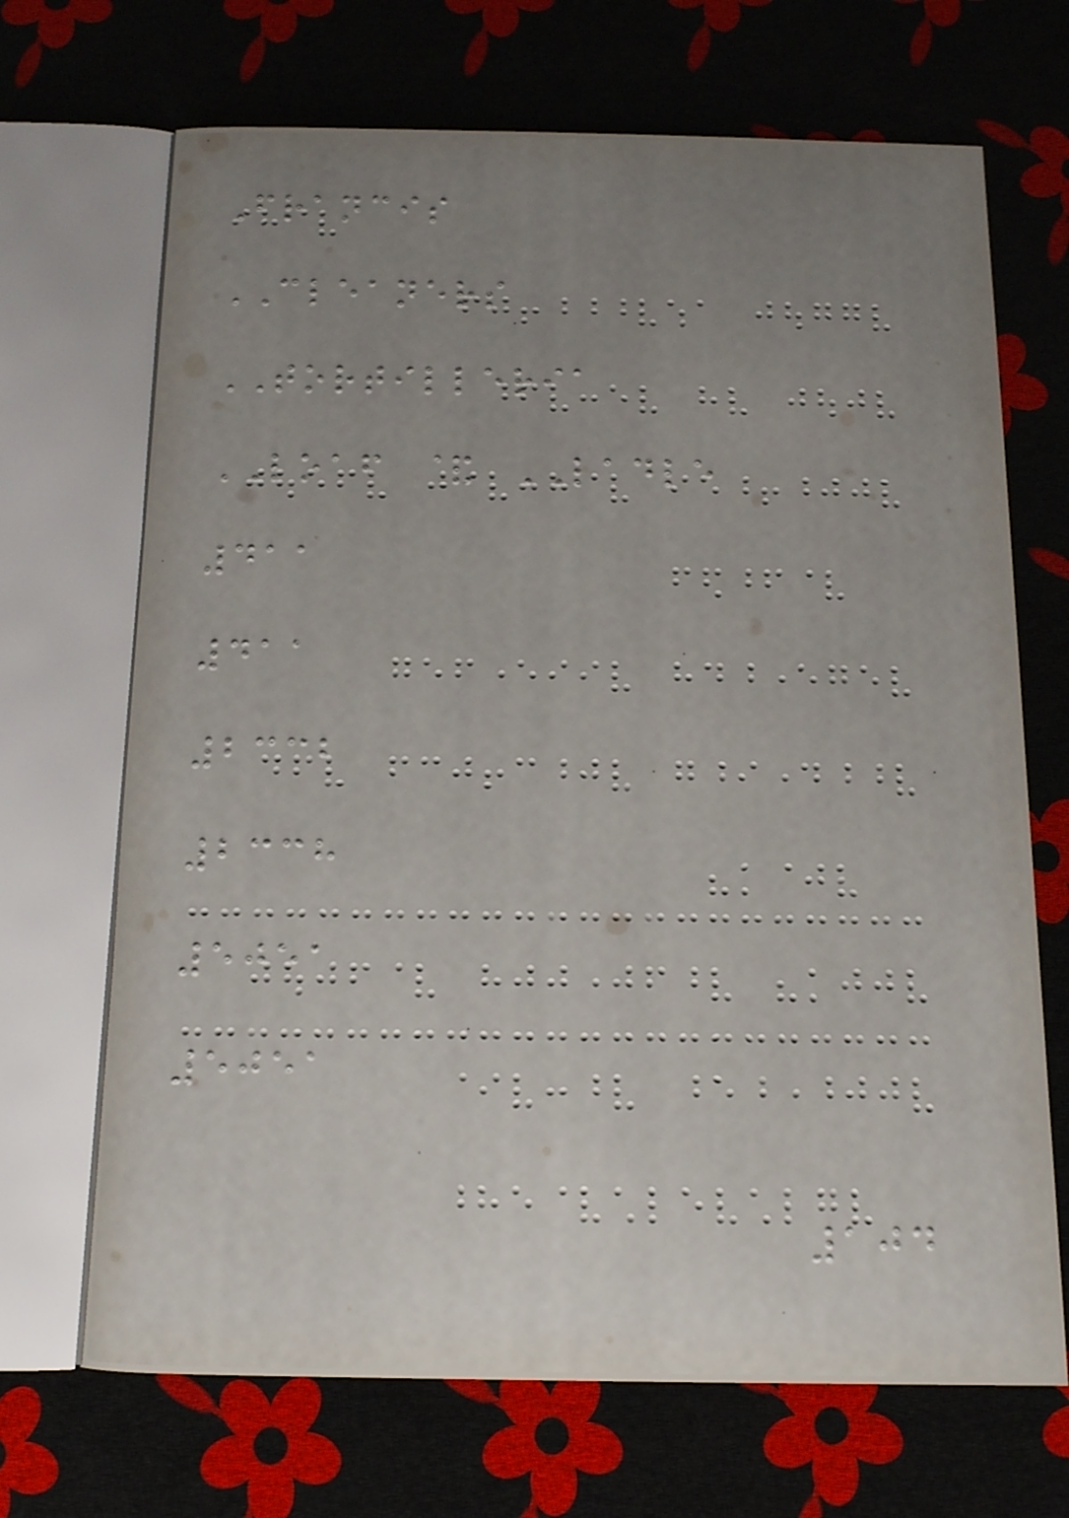Francis
CLEANERS
TORTILLERIA
LOAF & LADLE
411
411
2332
2338
5051
5051
104
